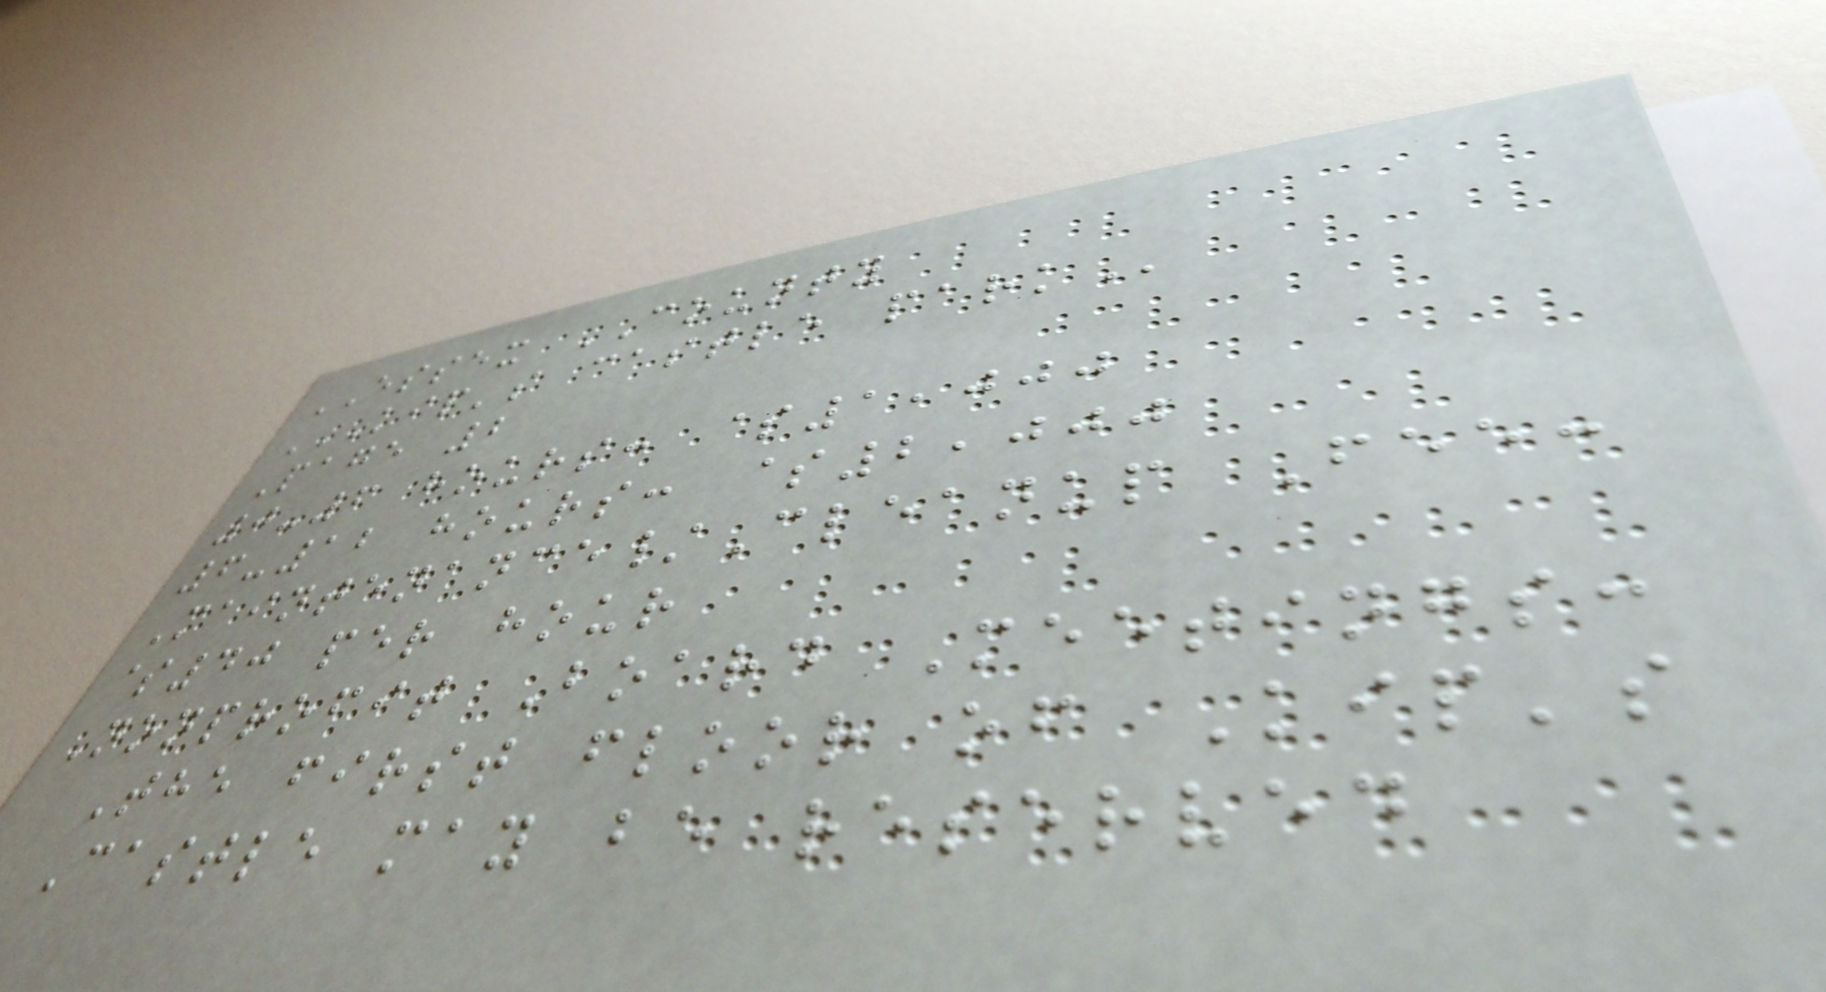ESSEX COUNTY
KIP'S CASTLE PARK
Page 2
0-6 hours: $1,000
6-12 hours: $2,000
Maintenance/Cleanup Fee:
$40 per hour
Nonprofit Board Meetings:
The first floor of Kip's
Castle may be reserved
